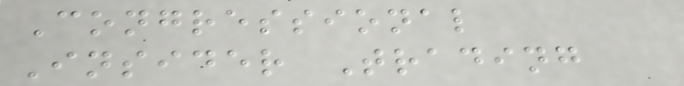Congressional
Insider Trading
